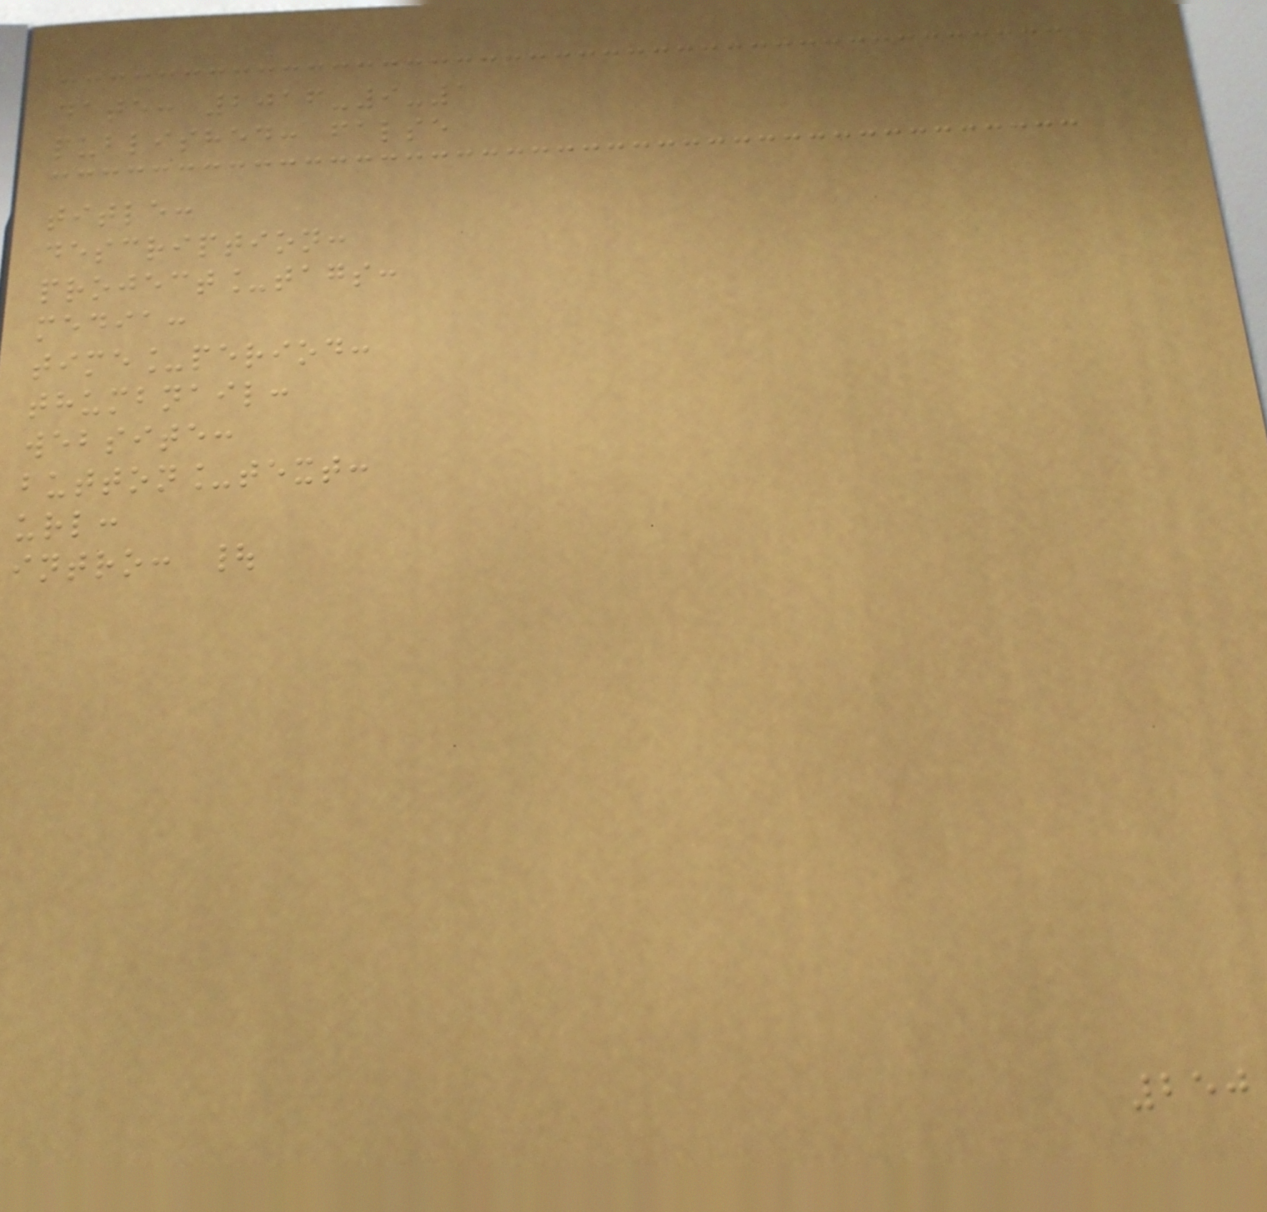date: 2016-9-1
published: false
title:
description:
project_tags:
media:
time_period:
thumbnail:
website:
button_text:
url:
intro: |
250
